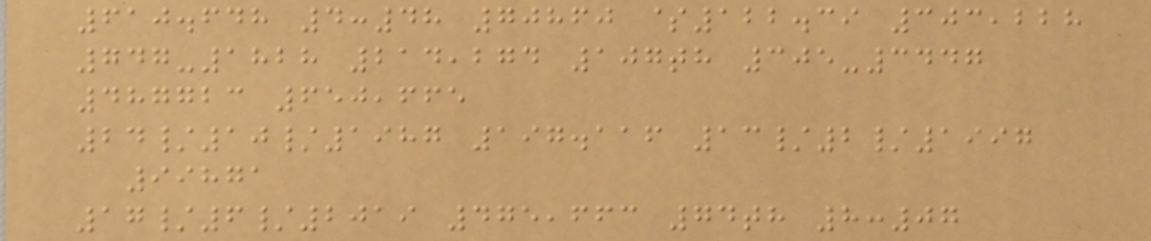610.648 4:48 70860 $122.39 303,228
747-1828 214,274 107th 305-3447
487723 650,665
24/10/1987 197.116 13/2/1997
99871
17/6/2019 475,663 74th 8:07
